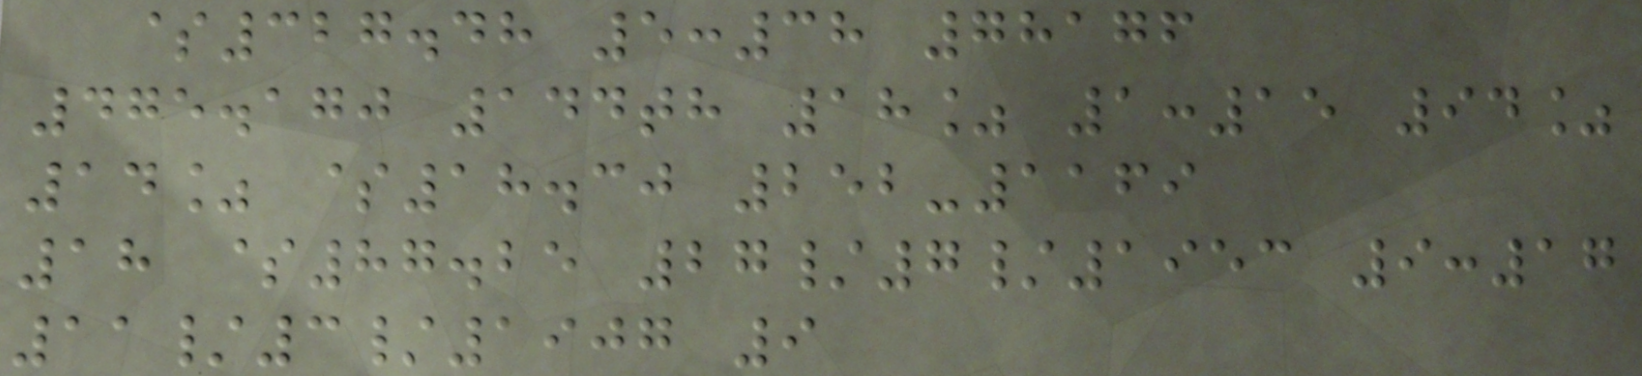$327.48 5:38 78176
475.170 144th 18% 1:15 94%
14% $18.30 252-1169
18 $87.25 27/7/1953 9:17
11/3/1907 9
